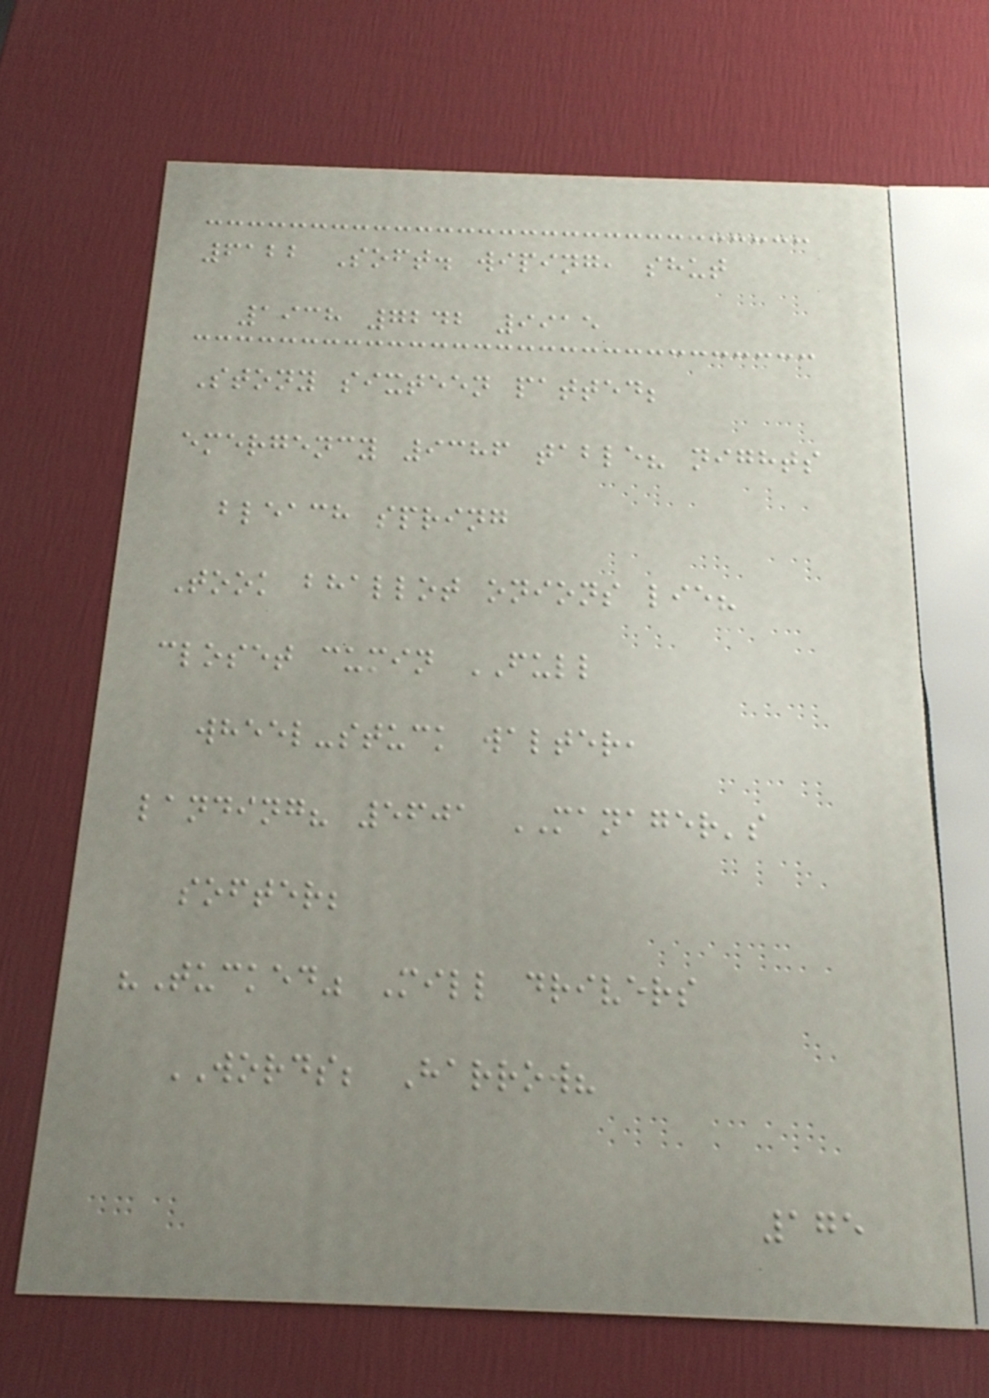6122 Soft. wiping, shut
1938 7242 9915
Stony sixteen patted;
emergency 9386 table? nights
bleach spring
Took bhallot onions lie?
closet cumin FULL
wheel-stuck walter,
landing? 5601 MANAGER's
softer;
"Tucked" Mill drivers
WORDS; Harrow?
175
